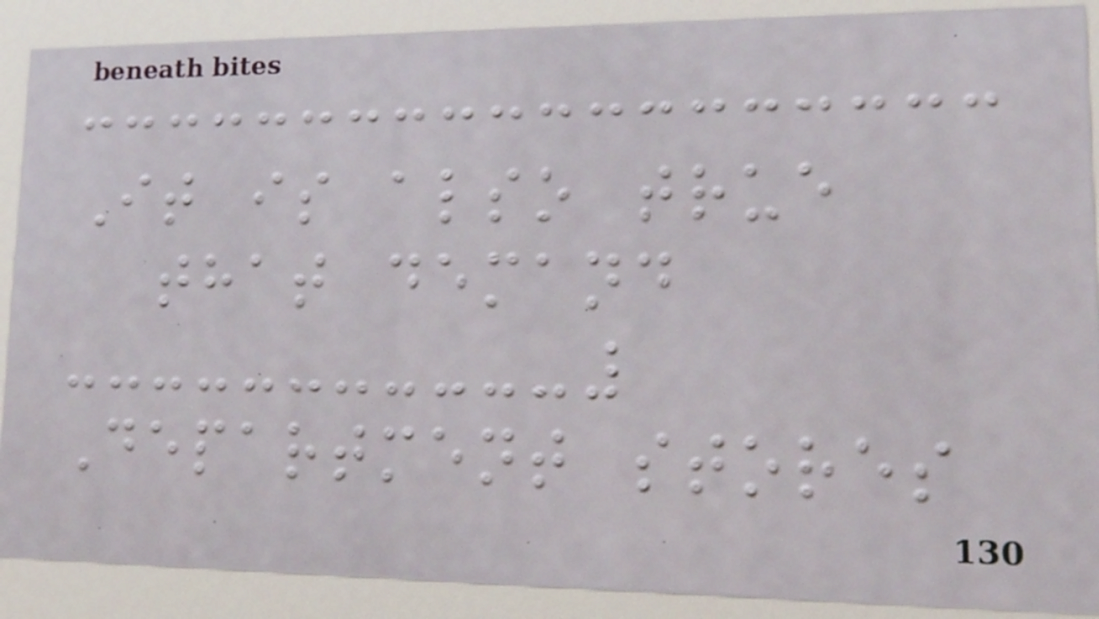It is also true
that demand
Department stores
